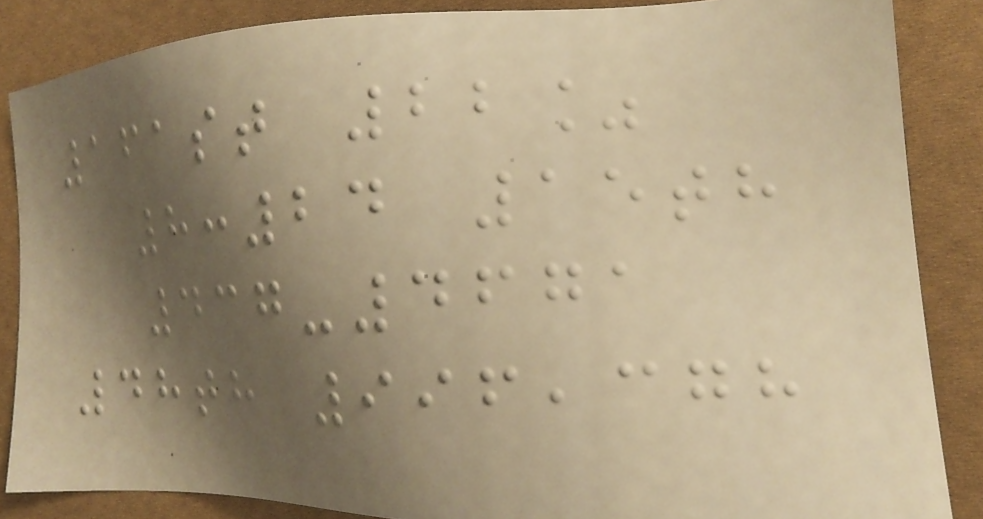161st 22%
8:24 15th
437-4671
48th 996,378
